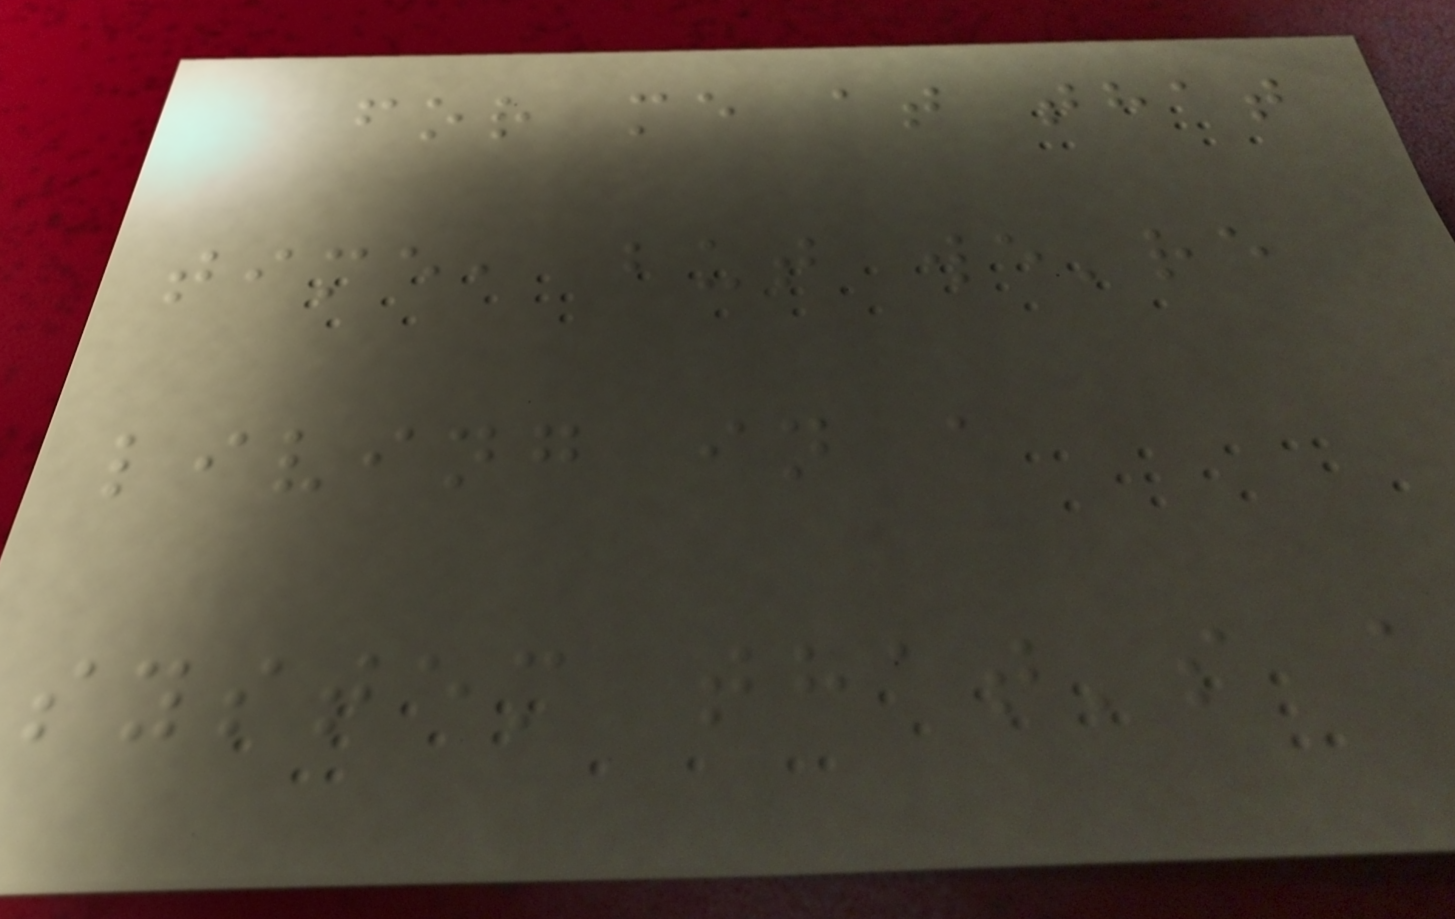for me at that
time, but we're
living in a
system that's a
